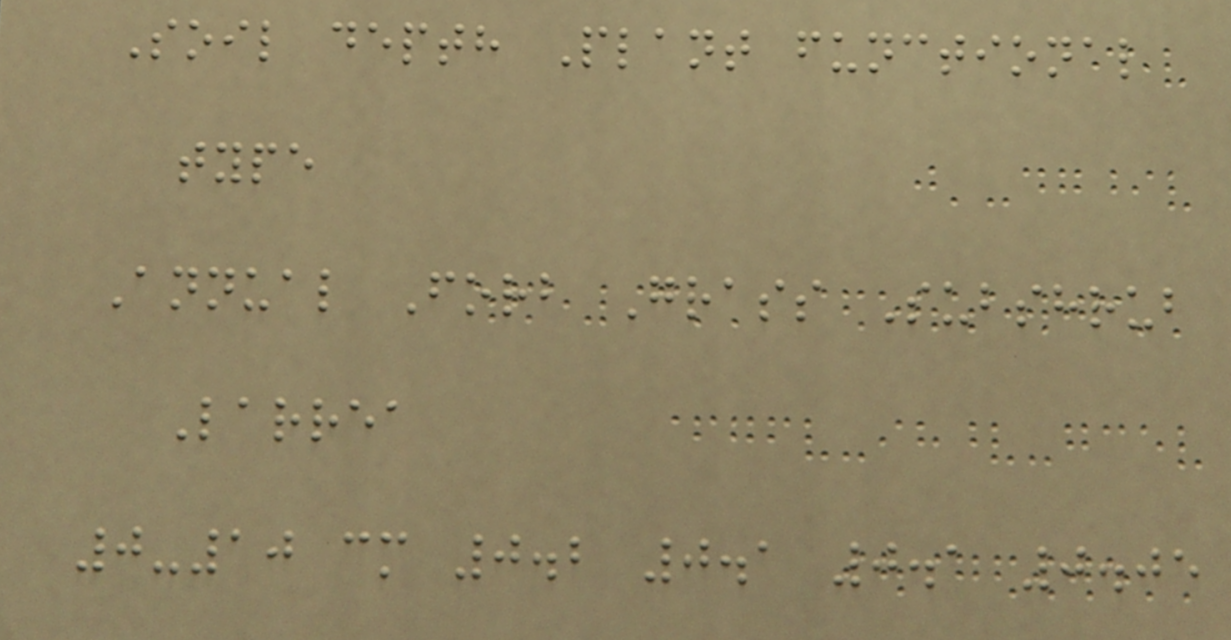Soil depth Plant functional
type
Annual Forb Grass Subshrub
Larrea
0-10 cm 0.2 0.1 0.1 0.05
